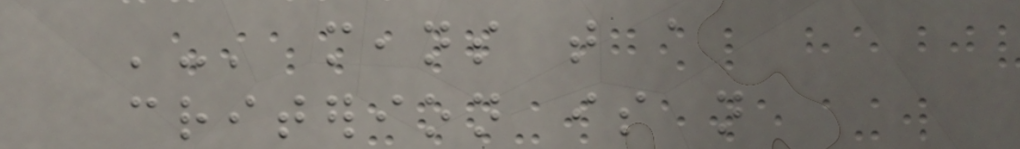'-' means that a
criterion is not
